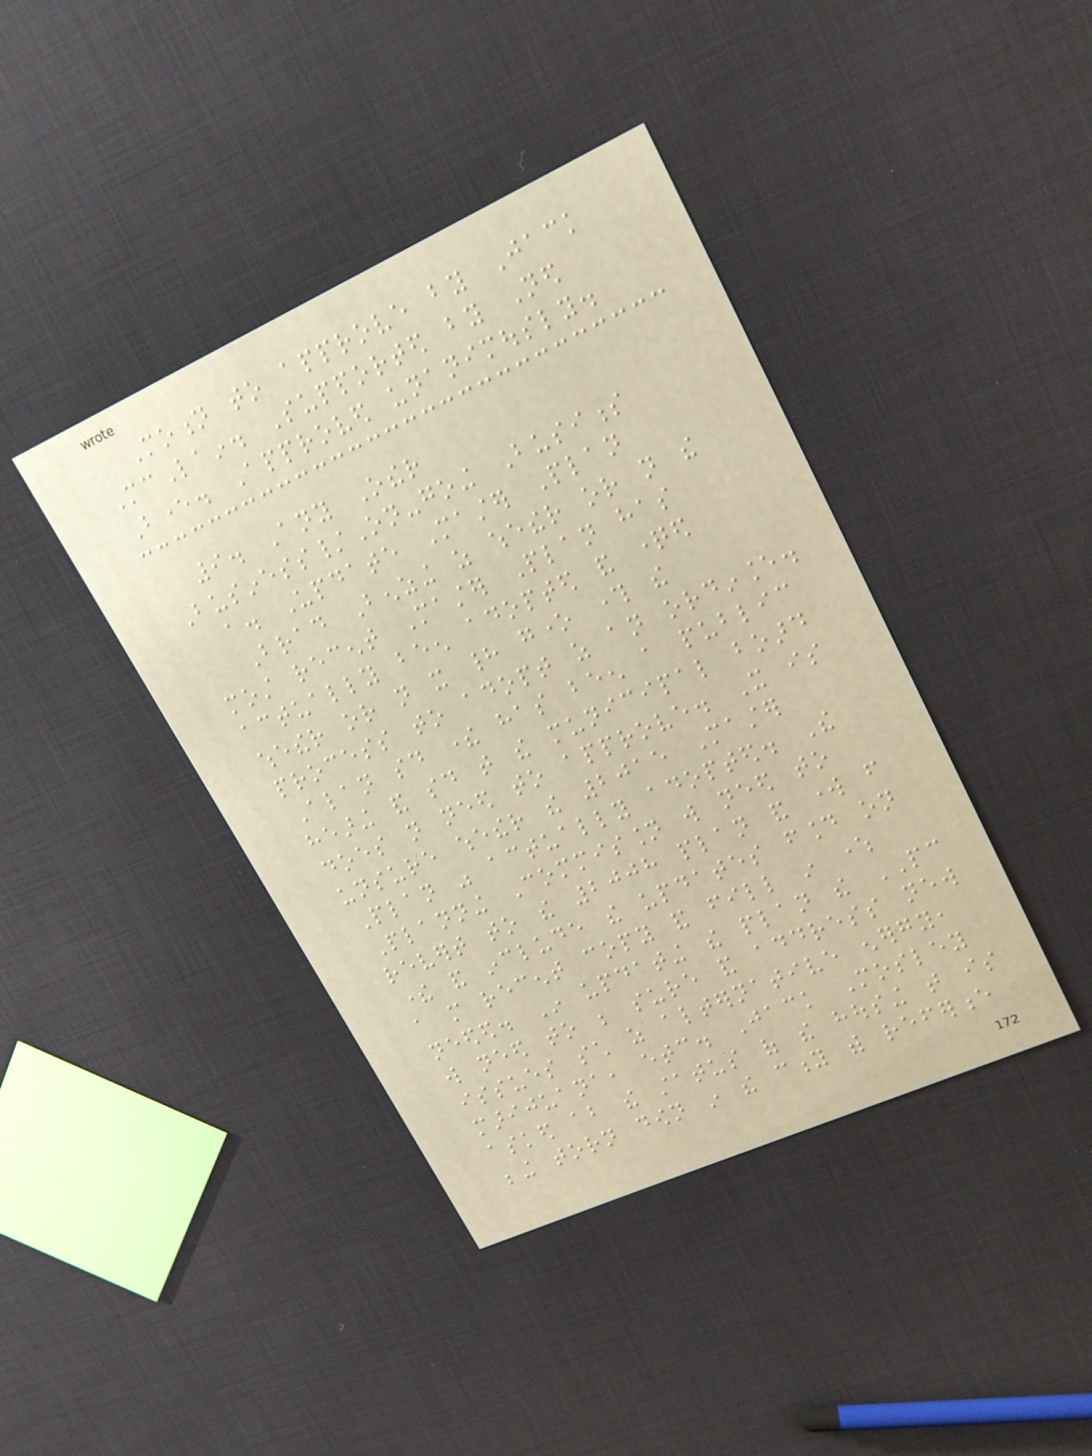Motion to approve by Jack
McLain. Supported by Ned
Bever. Approved unanimously.
9. Any Other
Business/On-going Business
a. Update Master Plan
Brad Benzing as whether or not the
most recent Master Plan has
actually been adopted and questioned
whether or not it had gone through the
process to adopt as an ordinance.
Alan said there has been a public
hearing and said that the municipal board
does not need to approve. It is
unsure whether the 2015 Master
Plan was actually adopted. The
Planning Commission will need to
revert to the 2008 plan and work from
there and include the updates found on
a more recent copy and fill in where
needed. In updating the plan the PC
will need to be sure and address new
issues such as alternative energy,
marijuana, etc. Jack Mosley
asked about the status of the housing that is
being torn down in the city with reference
